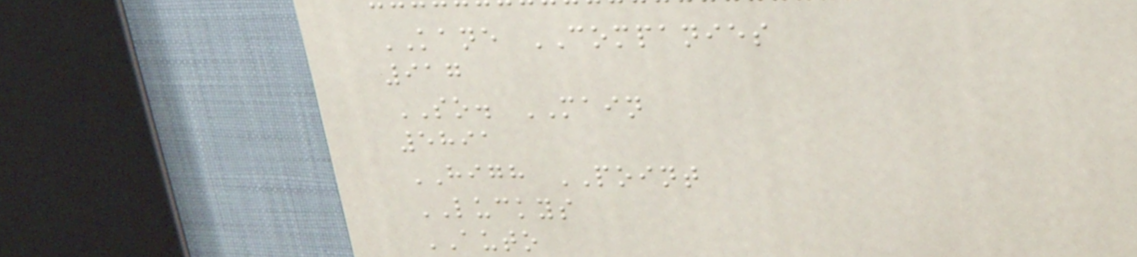KANE COMPANIES
917
SO. MAIN
5891
HIGH POINT
LUCKYS
AUTO
